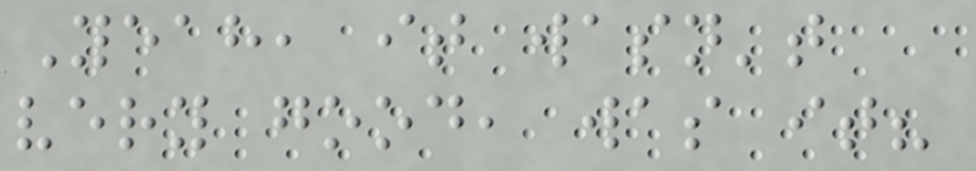Yeah, it wasn't
very good, was it?
